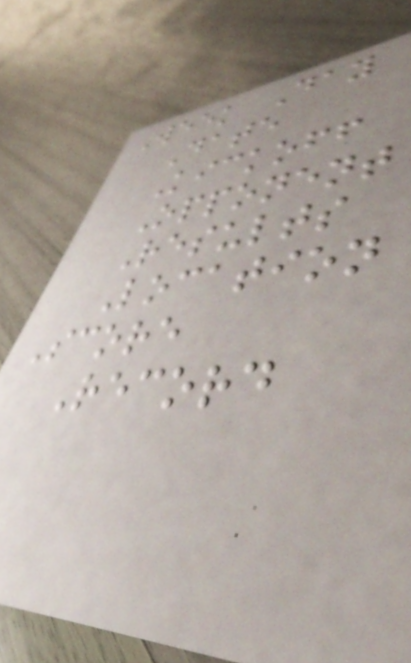Week Day
Date
Kickoff
Opponent
Results
Location
Score
Record
